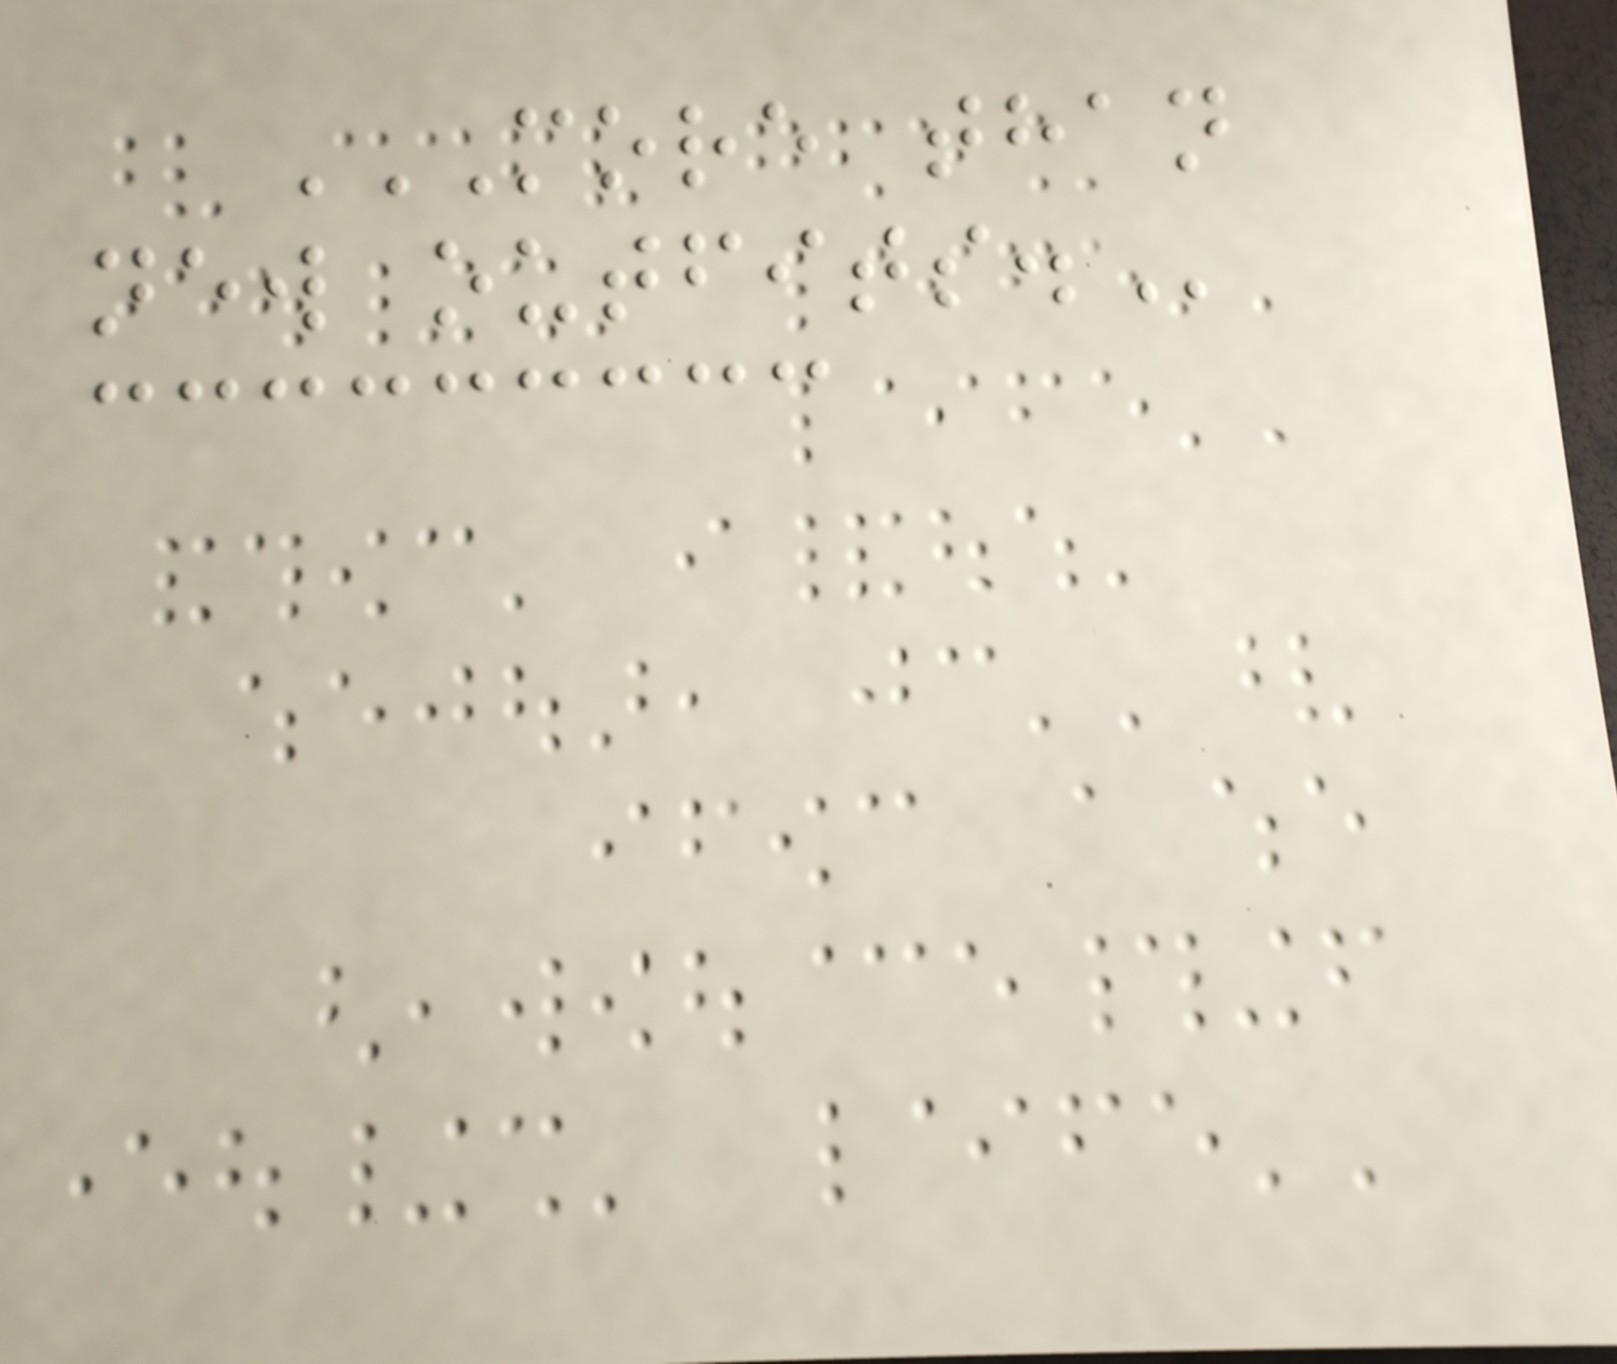MORE THAN
NEW OUTFITS.
